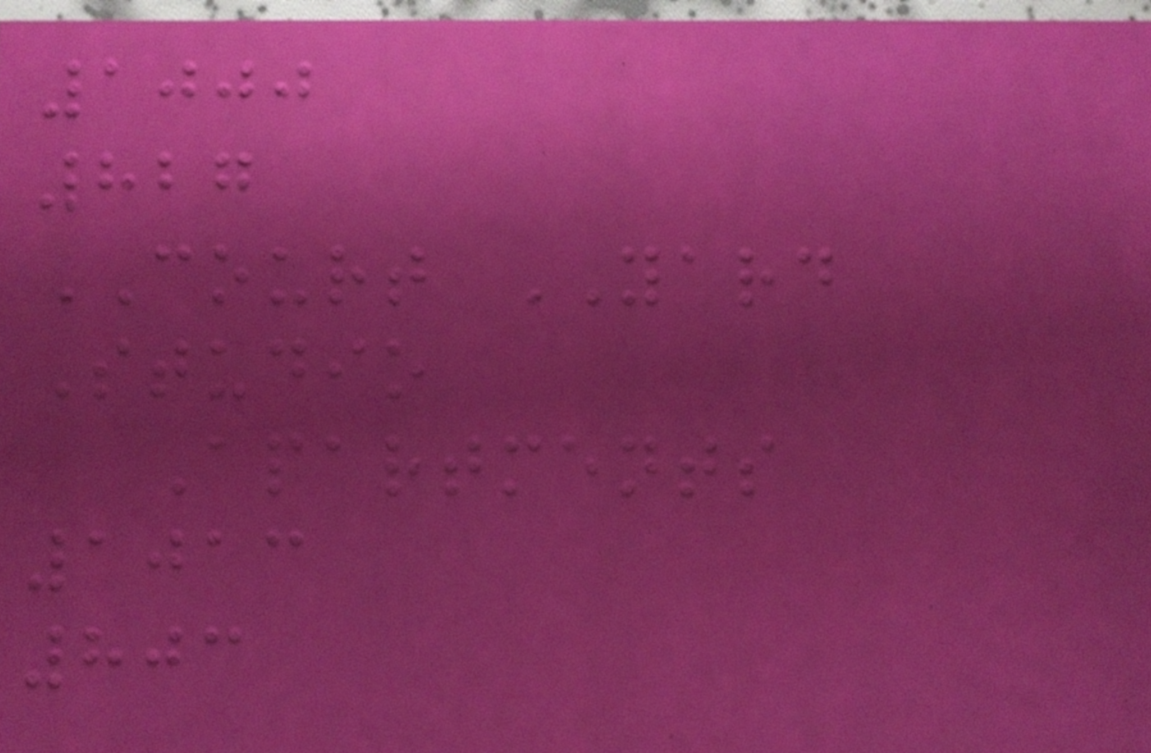1000
827
COURT YARD
Studio
Apartments
1013
803
